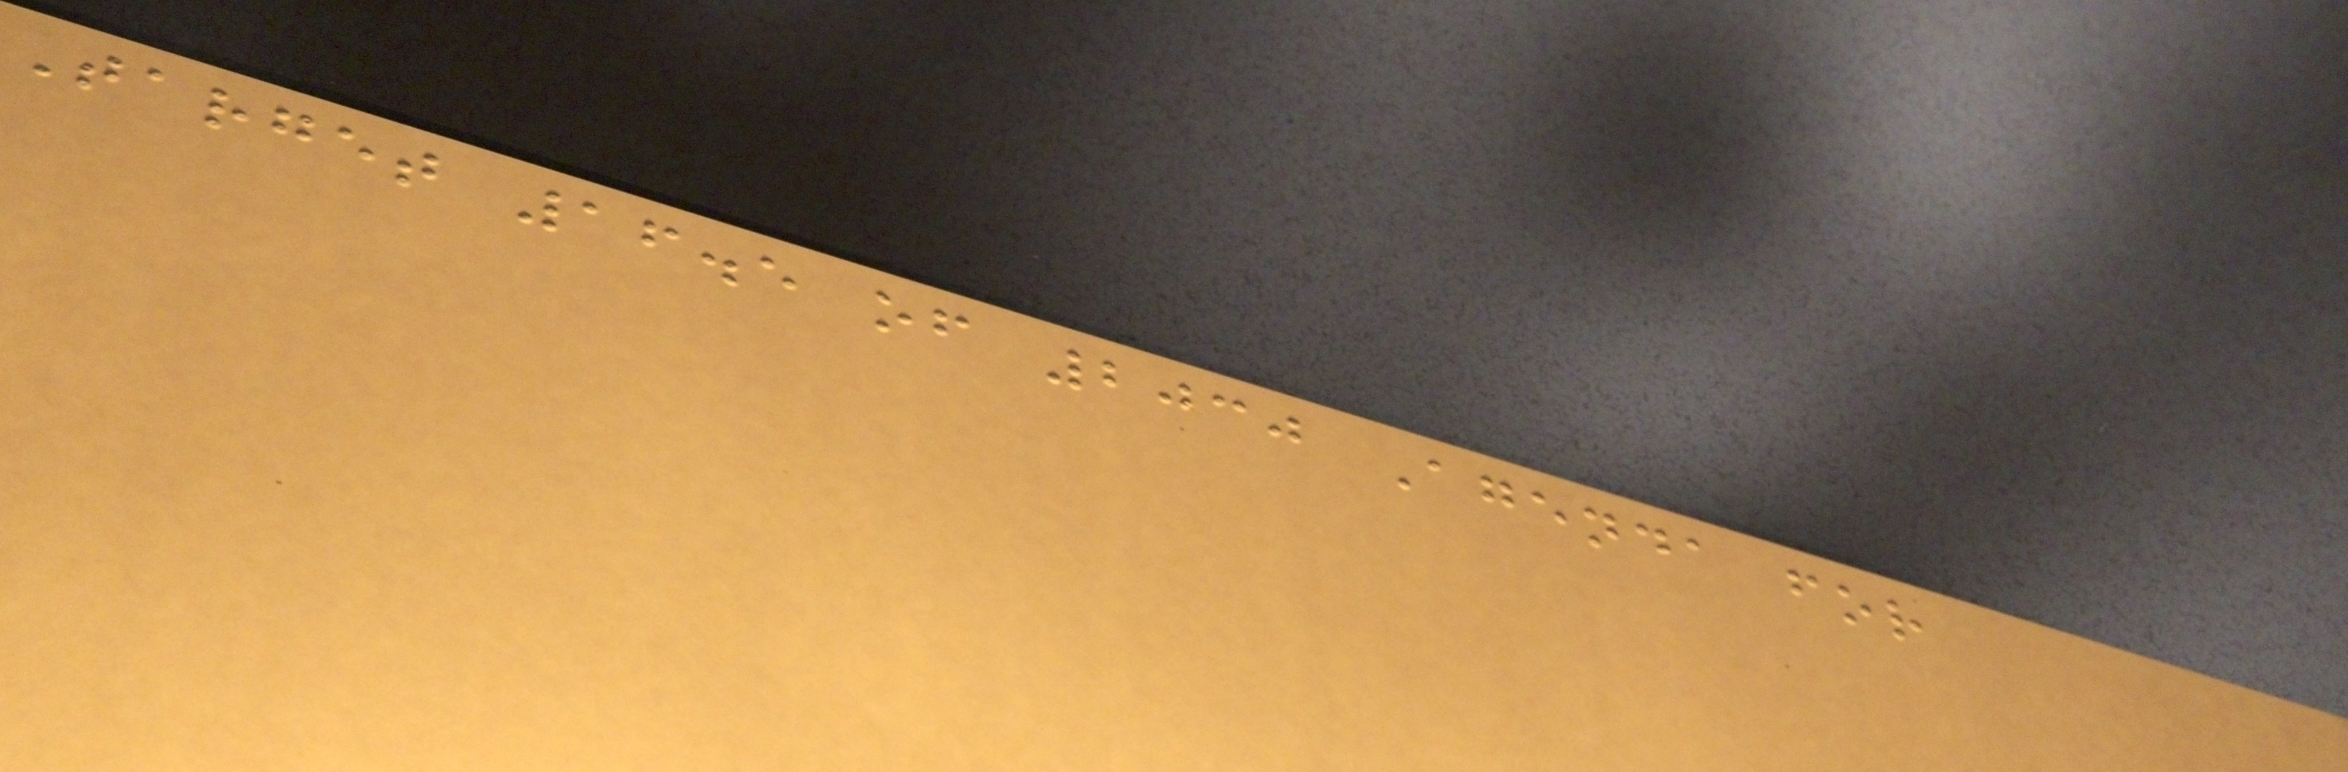Target 16.5 of 2030 Agenda for
